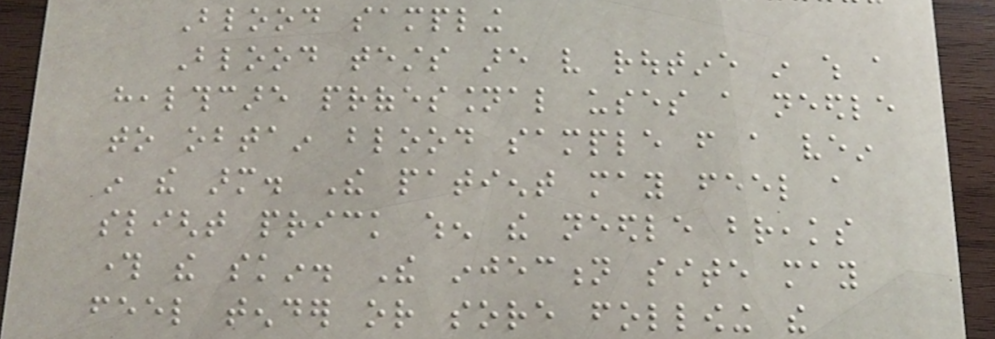Blood sampling
Blood tests are very routine in which a
healthcare professional uses a needle
to obtain blood sample from a vein
in the arm. The patient may feel a
slight prick when the needle breaks
through the skin. The injection site may
feel tender or sore following the
